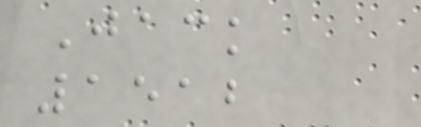Jack
1512
